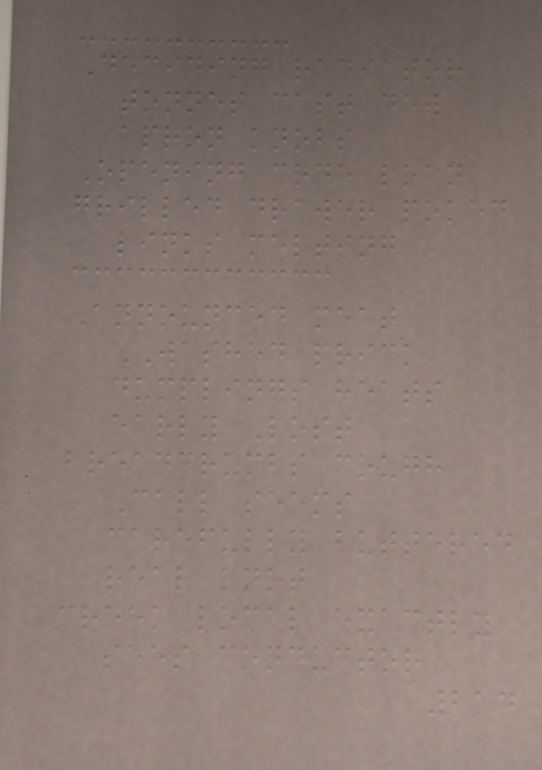Deciding radiator
tonnes cast dew
apron knobs
Opening code loan
grilled drawer poked
links melting
Announced meat
WASHED prick
dumplings heats
early Lost
breadcrumbs cough
Call seems
carefully buttered
real knot
creek local exactly
sees conductor
214
